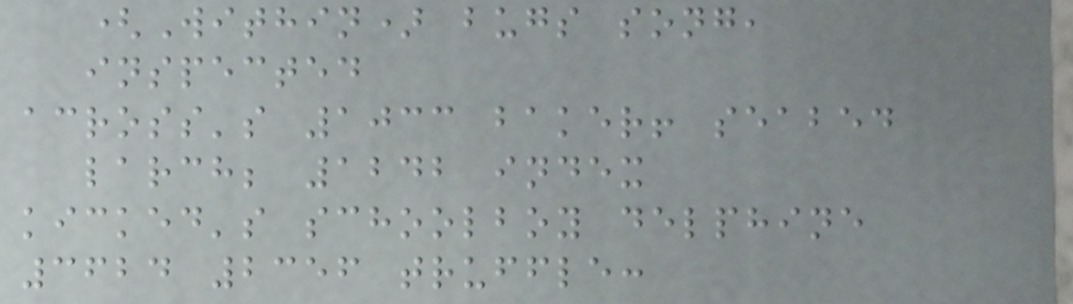(Within) bugs song,
inspected
across's 1033 baker! seabed
larch; 1242 index
kicked's schoolboy delphine
3624 2356 truffle:
